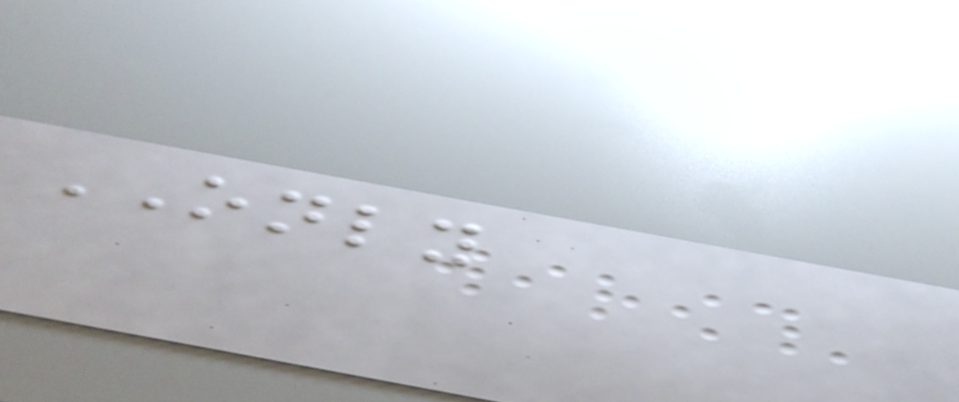ONLY
